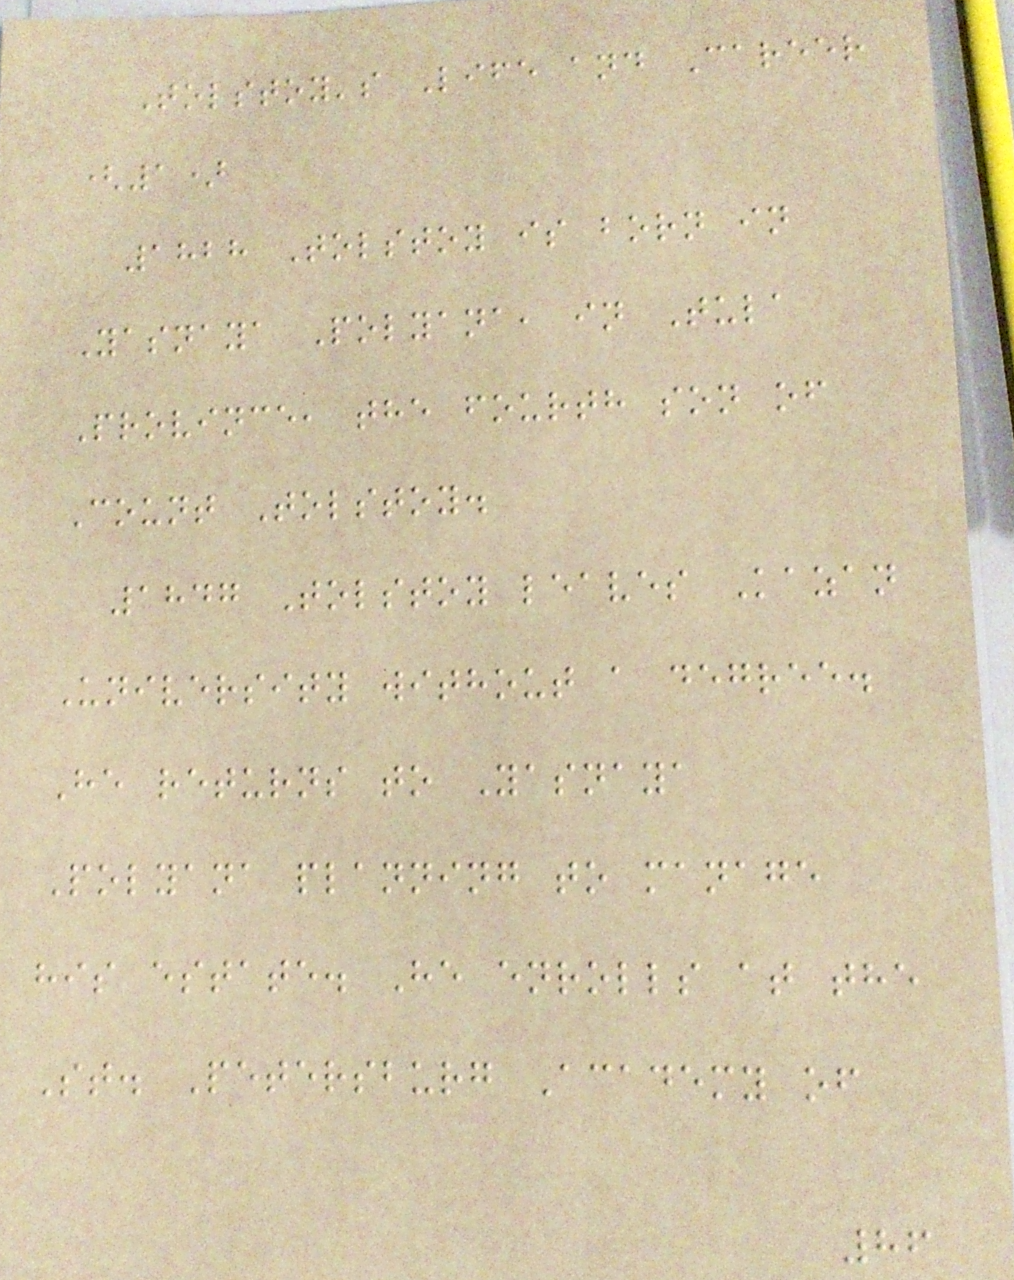Tolstoy's Life and Career
(1)
1828 Tolstoy is born in
Yasnaya Polyana, in Tula
Province, the fourth son of
Count Tolstoy.
1847 Tolstoy leaves Kazan
University without a degree.
He returns to Yasnaya
Polyana planning to manage
his estate. He enrolls at the
St. Petersburg Academy of
86
